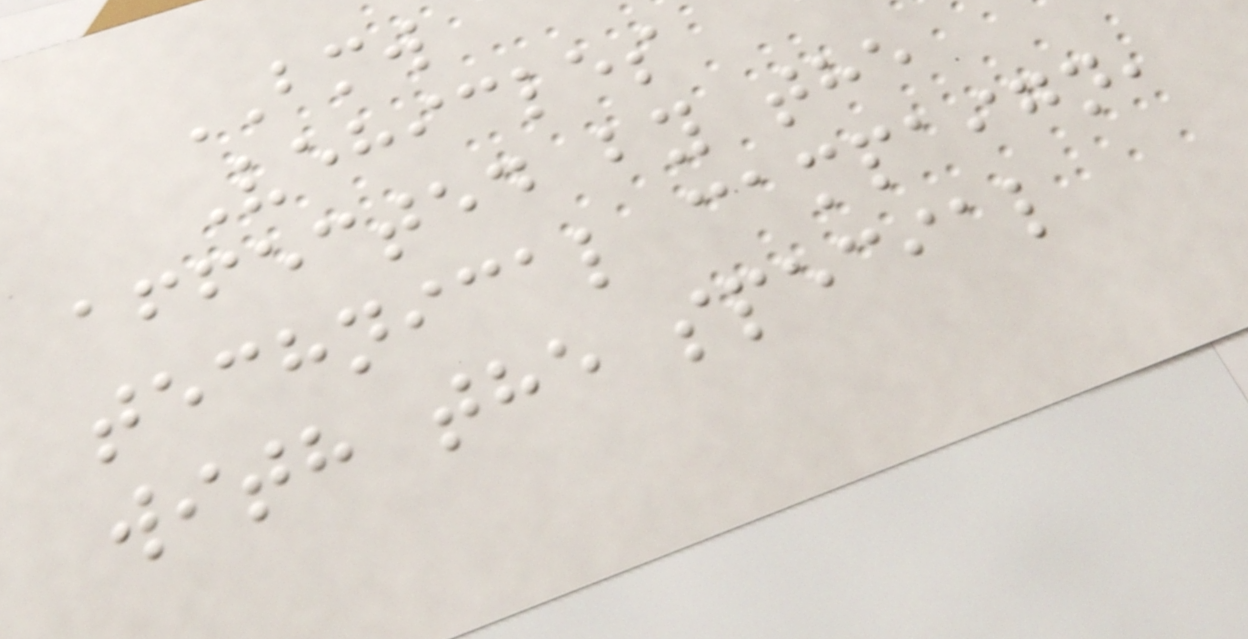BMW
Vehicles
affected by the
technical campaign,
with the special
